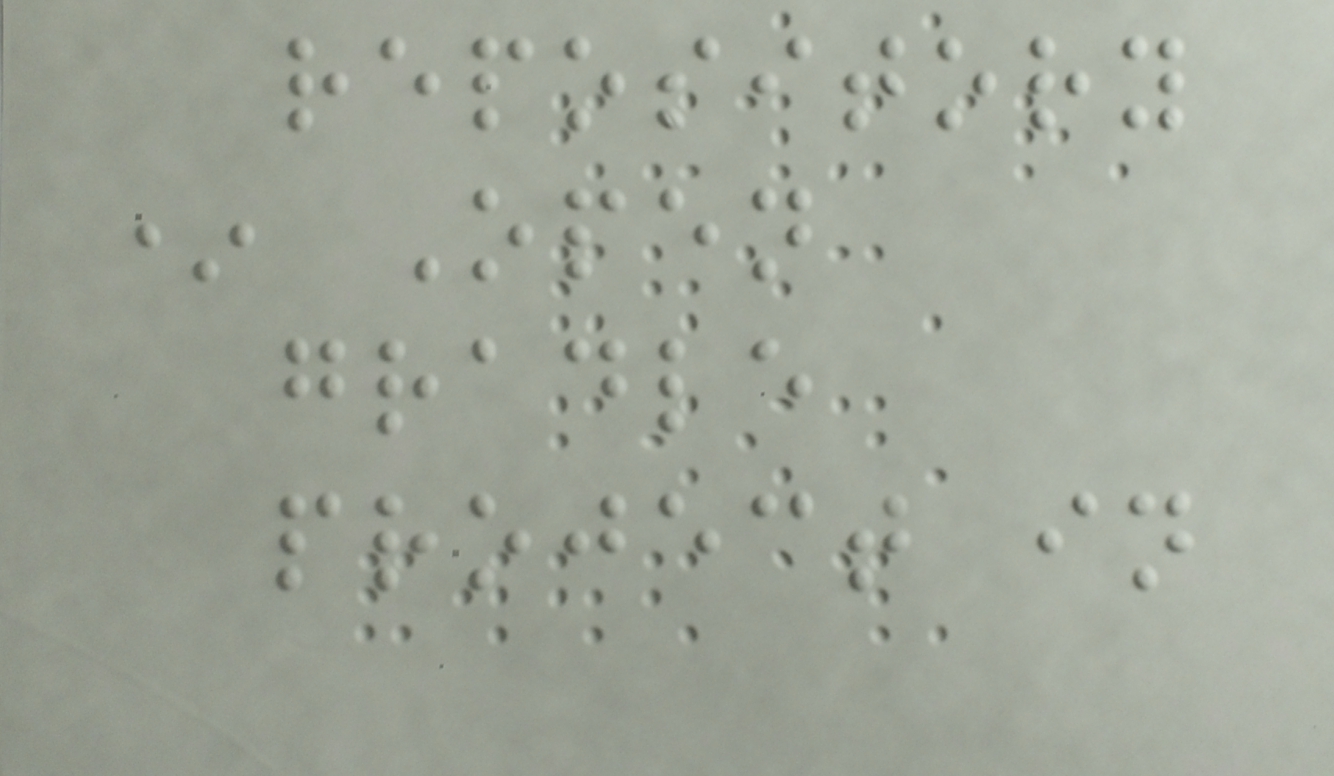repository
* Open
gradle
project in
